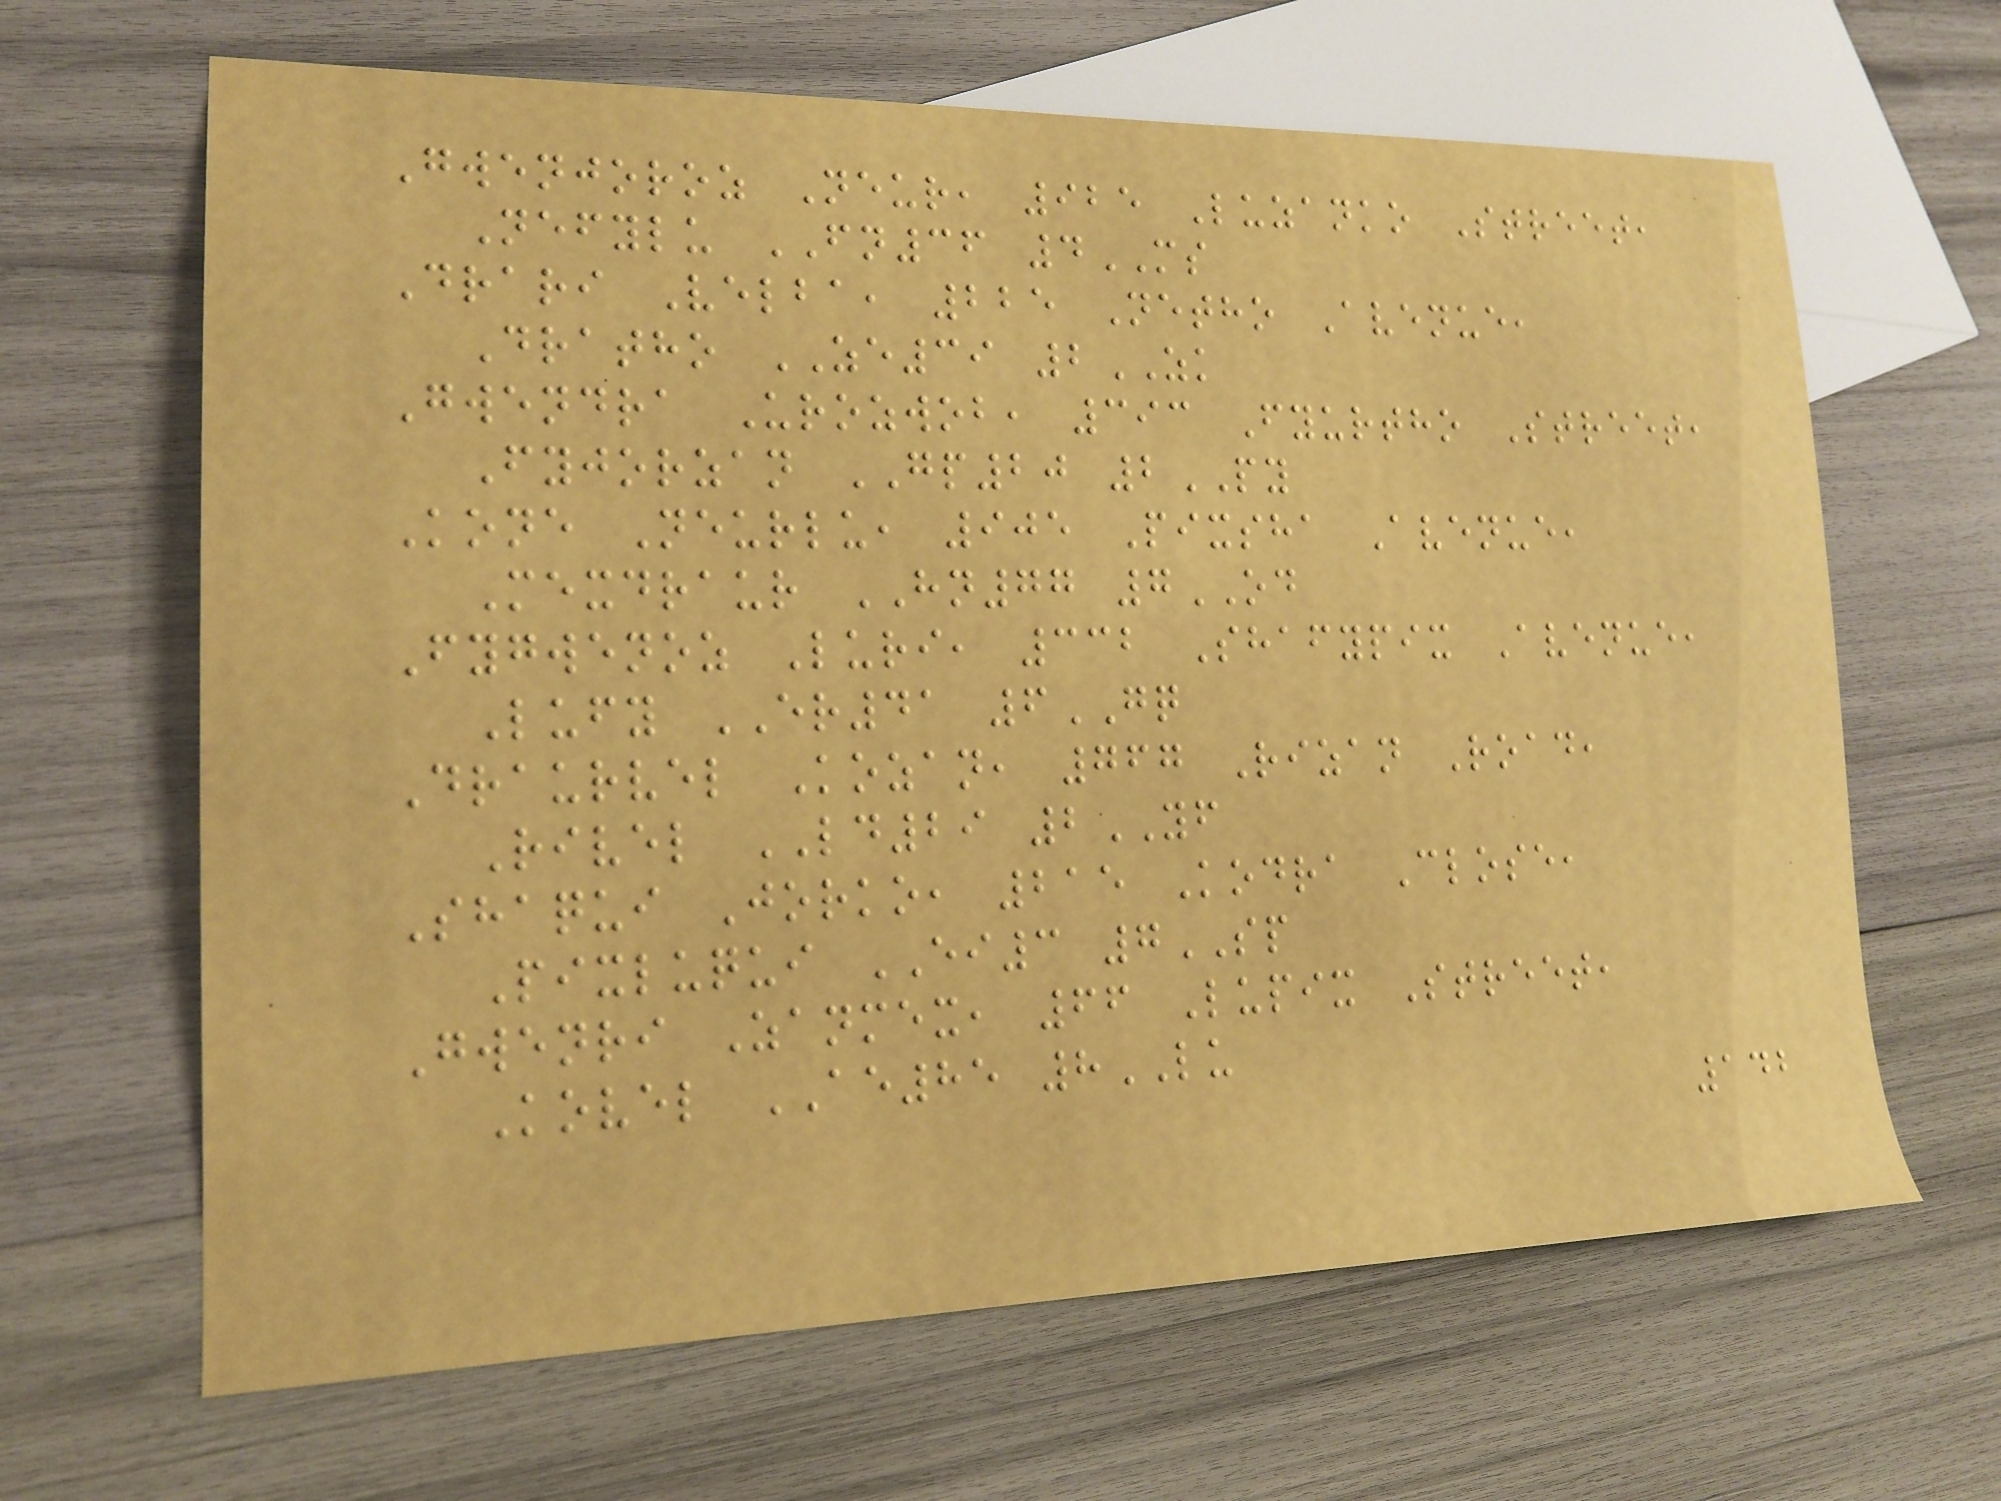Gwenjoroz Neur, 925 Luzanko Street,
Nefylu FN36 4MS
Drari Velba, 225 Netho Avenue,
Dratho ZE39 2ZK
Gwendra Urozwob, 393 Fyurtho Street,
Fyjorzan GP20 2PY
Kone Neurlu, 905 Pixsha Avenue,
Mexdraur HN77 7OD
Fygwenoz Luri, 332 Shafypix Avenue,
Lufy ER41 6GQ
Draurvel Kozan, 767 Rizan Road,
Rivel LD29 2YF
Shaqui Jorko, 215 Kodra Close,
Pixluqui EI3 7SP
Gwenri Zanmex, 66 Lupix Street,
Kovel AE85 8LU
142
